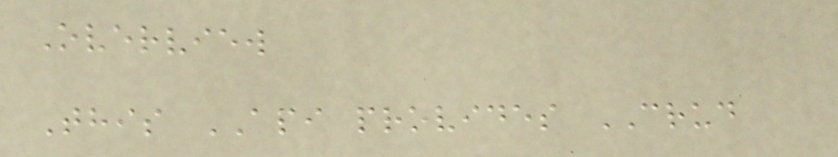Overview
This API provides CRUD
